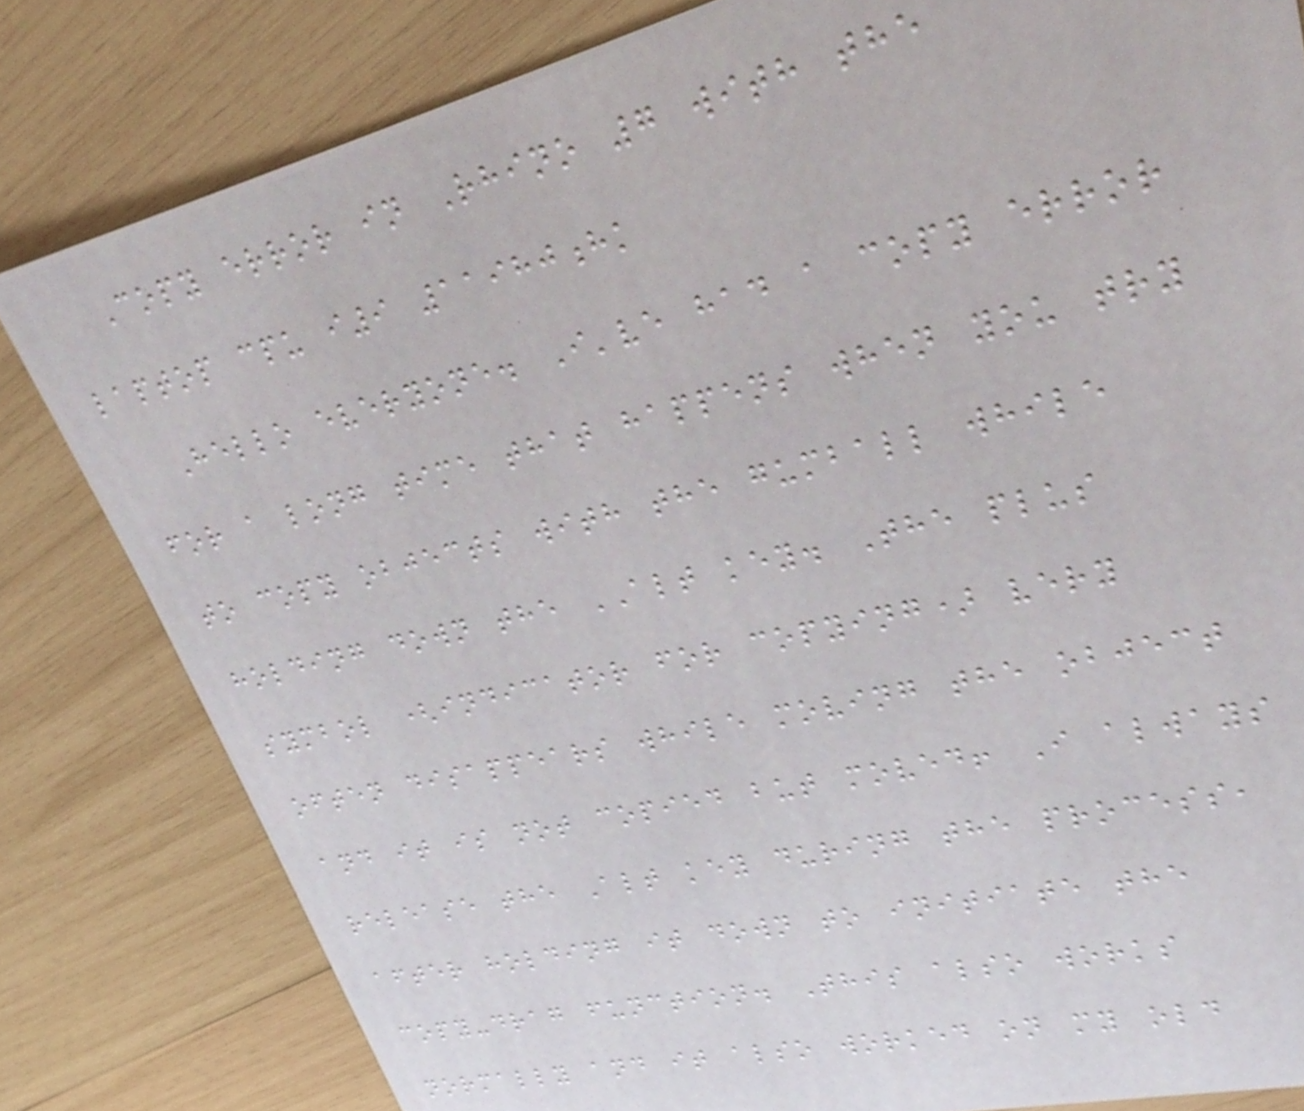Copy error in Rhino 7 with the
laptop cpu i9 11980hk
Hello everyone. I've had a copy error
for a long time that happens when you try
to copy objects with the gumball while
holding down the ALT key. The plus
symbol (indicator for copying) very
often disappears while moving the object
and it is not copied but moved! I always
release the Alt key during the process,
after holding it down to initiate the
copy-drag function. This also works
normally and it also worked on my old
